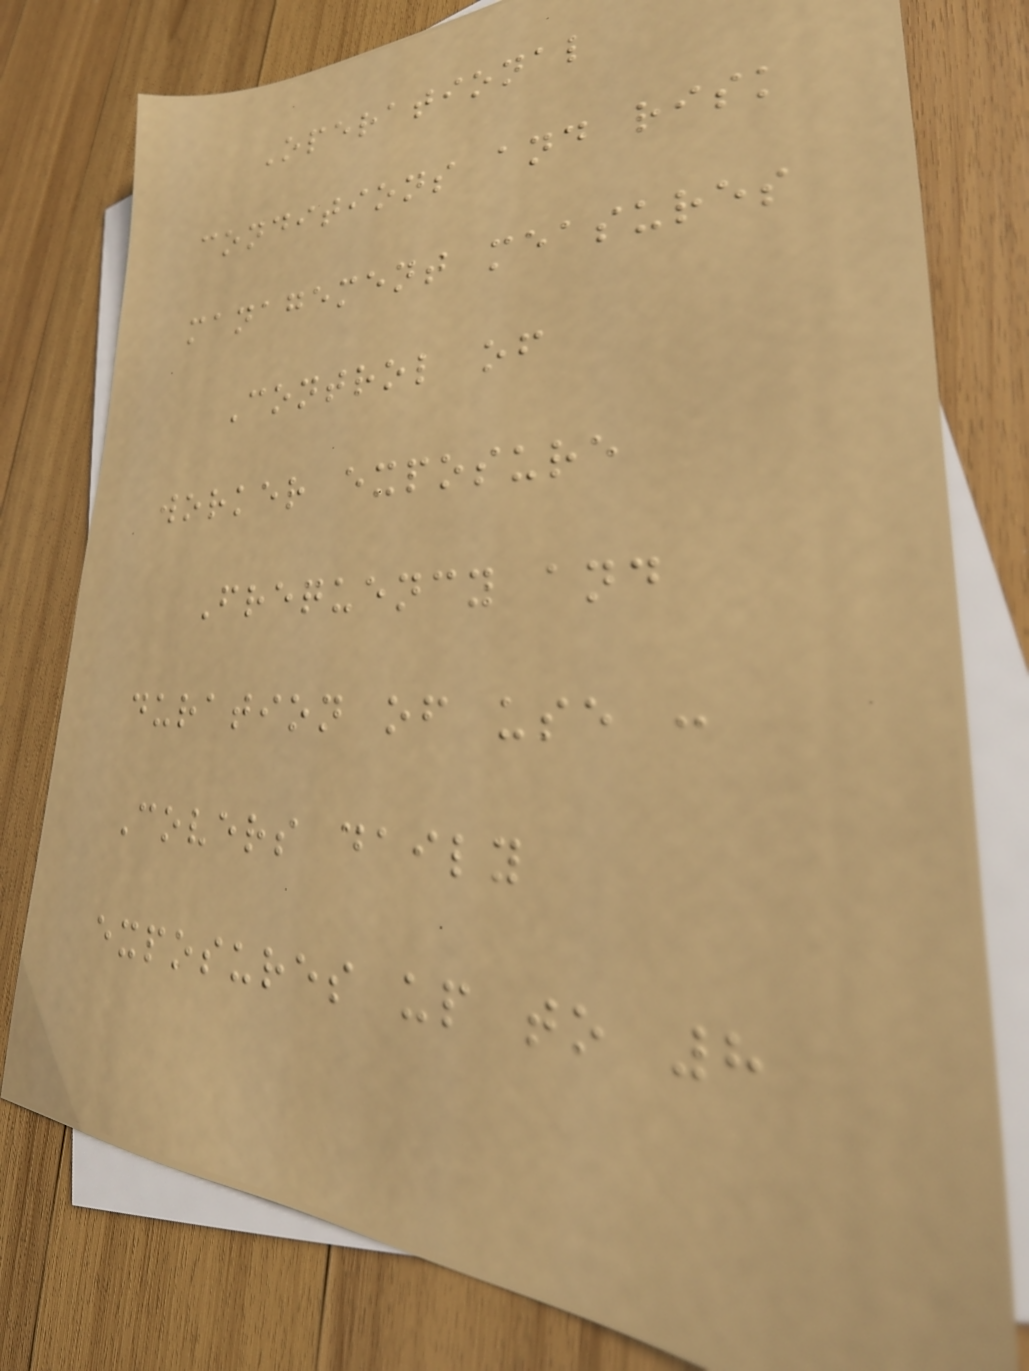Operational
conditions and risk
management measures
Control of
worker exposure
Frequency and
duration of use :
Covers daily
exposures up to 8
